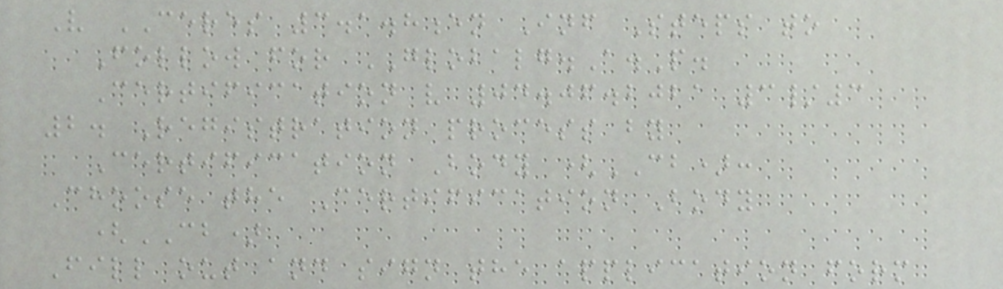V CERES 3.1.8en Inf Steps to
Follow for GLOBALG.A.P.
Certification v 04.06.2021 3/3
2. Registration process by
Certification Body (CB):
Choose the Certification Body
(CB)
Fill out and sign the application form
